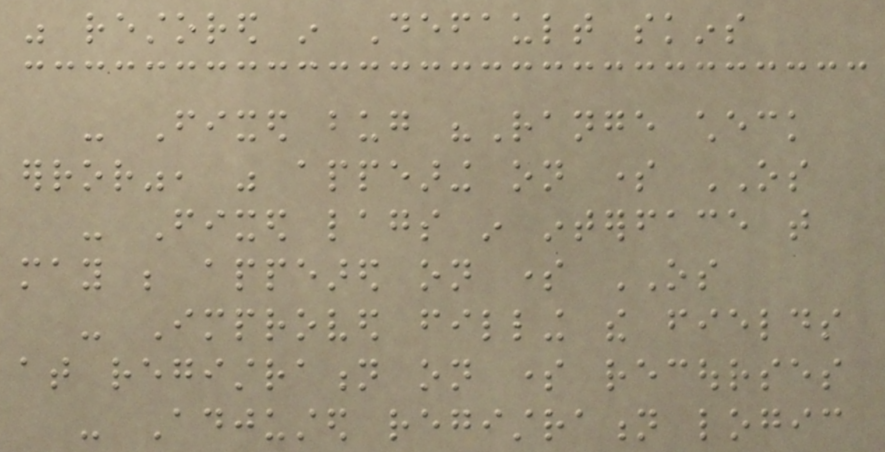was restored in Default skins
- Fixed bug "Range check
error", was appearing on some OS
- Fixed lags in interface that
may be appeared on some OS
- Improved filling the fields
at registration on some recourses
- Adjusted registration logic
